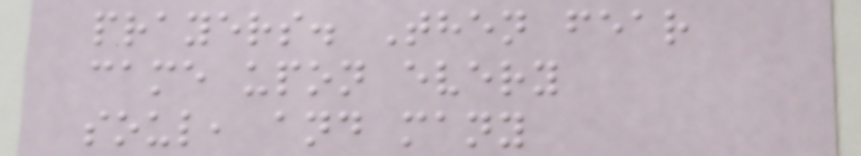prayers. Then fear
came upon every
soul, and many
